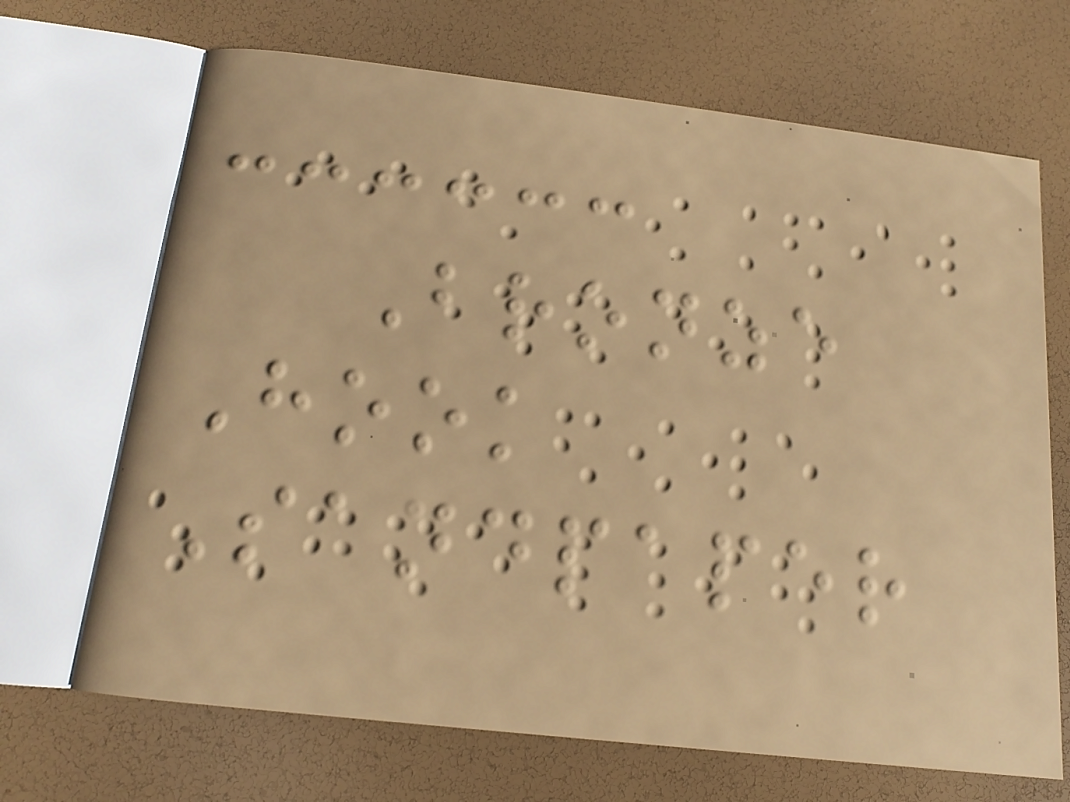Bronze
Hook
Sandpaper
